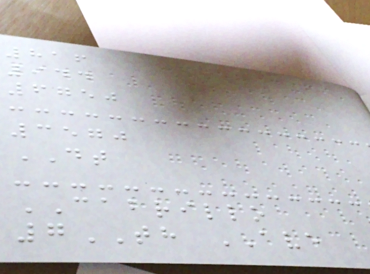816
944
6750
3570
DT
CABRILLO
7TH AVE
